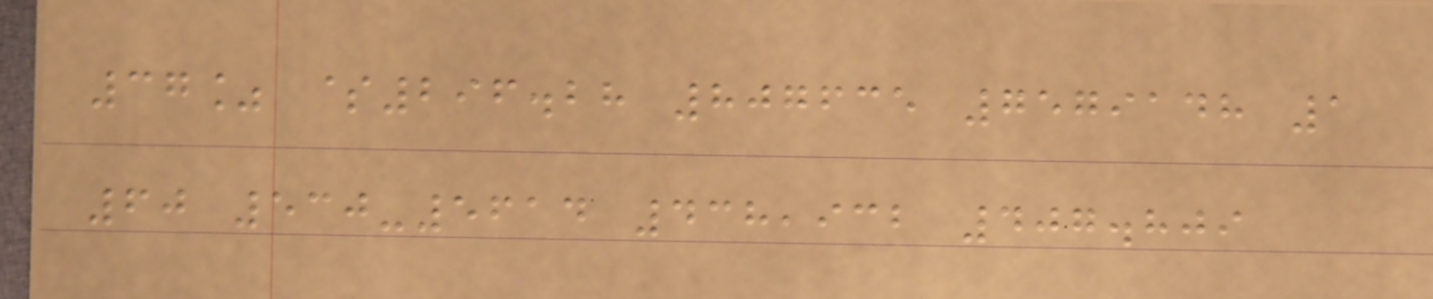37% $296.28 807635 7579148 1
60 530-5614 438,932 407.809
